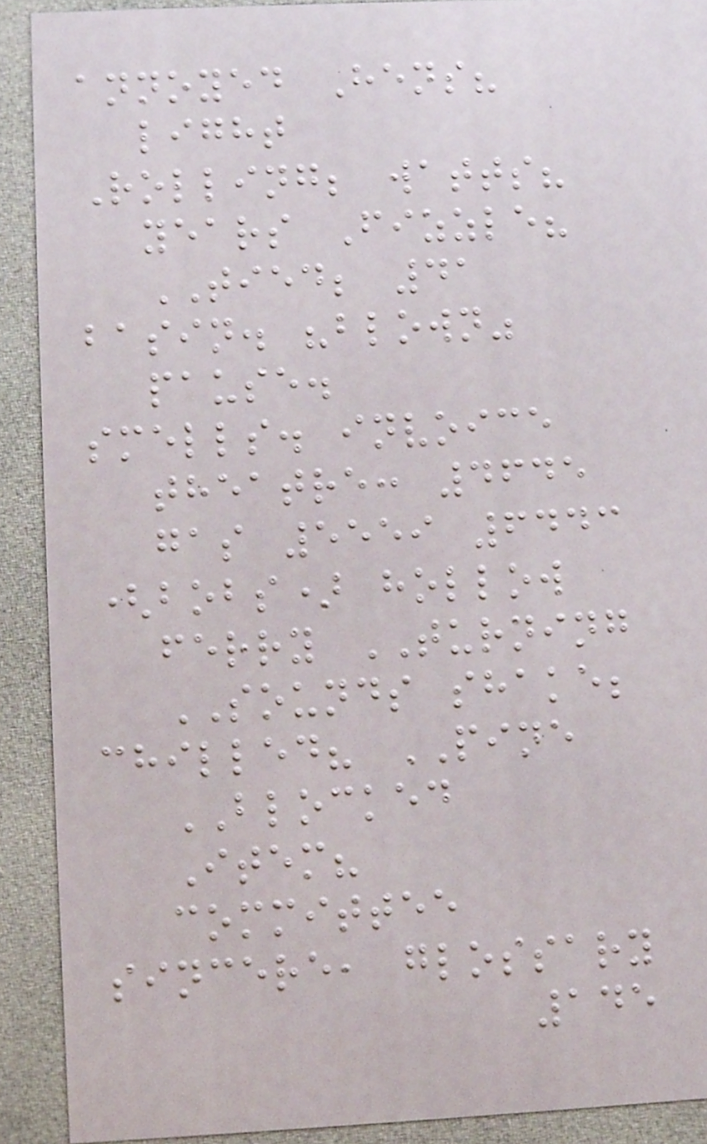annoyed Hens?
light
Rolling; watts?
years Fizzle?
TIED; 41
basin. "blown"
pause.
smells. invoice
theatre: 4645
gas 5559 6443
(bobs) hollow
ferry TURNING
SOUNDS shake;
chilled? PINE
BLOCKED
Item?
committee
sincere, glossary
145
